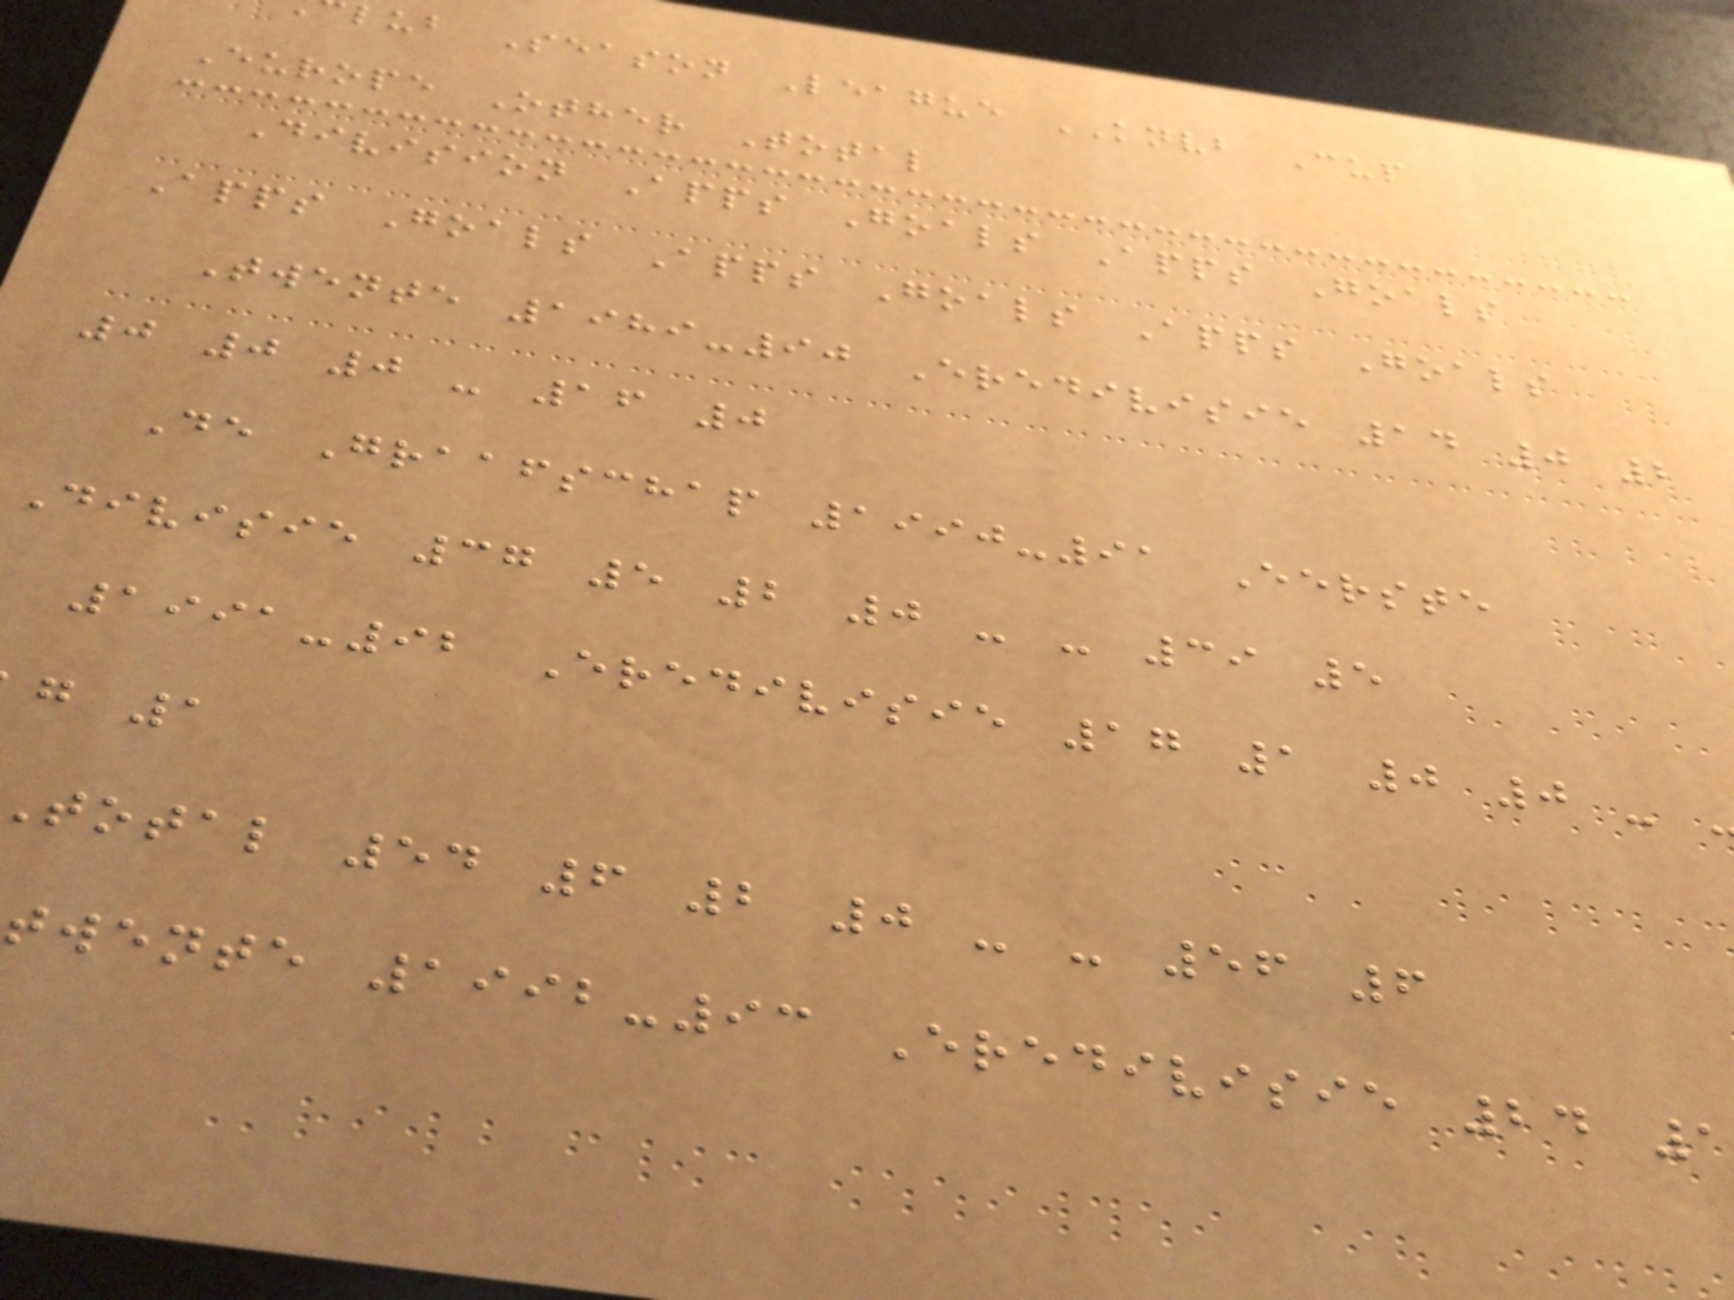lub Season League KNVB Cup
Europe Other Total
Division Apps Goals Apps Goals
Apps Goals Apps Goals Apps Goals
Twente 1989-90 Eredivisie 14 0 2
0 0 0 - 16 0
De Graafschap 1990-91 Eerste
Divisie 37 5 2 0 - - 39 5
1991-92 Eredivisie 17 1 0 0 -
g 1
total 54 6 2 0 - - 56 6
twente 1992-93 Eredivisie 24
